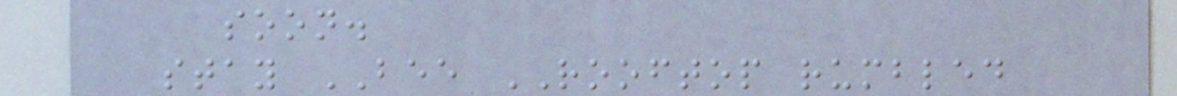soon.
stay BEE ROOFTOP rumbled
